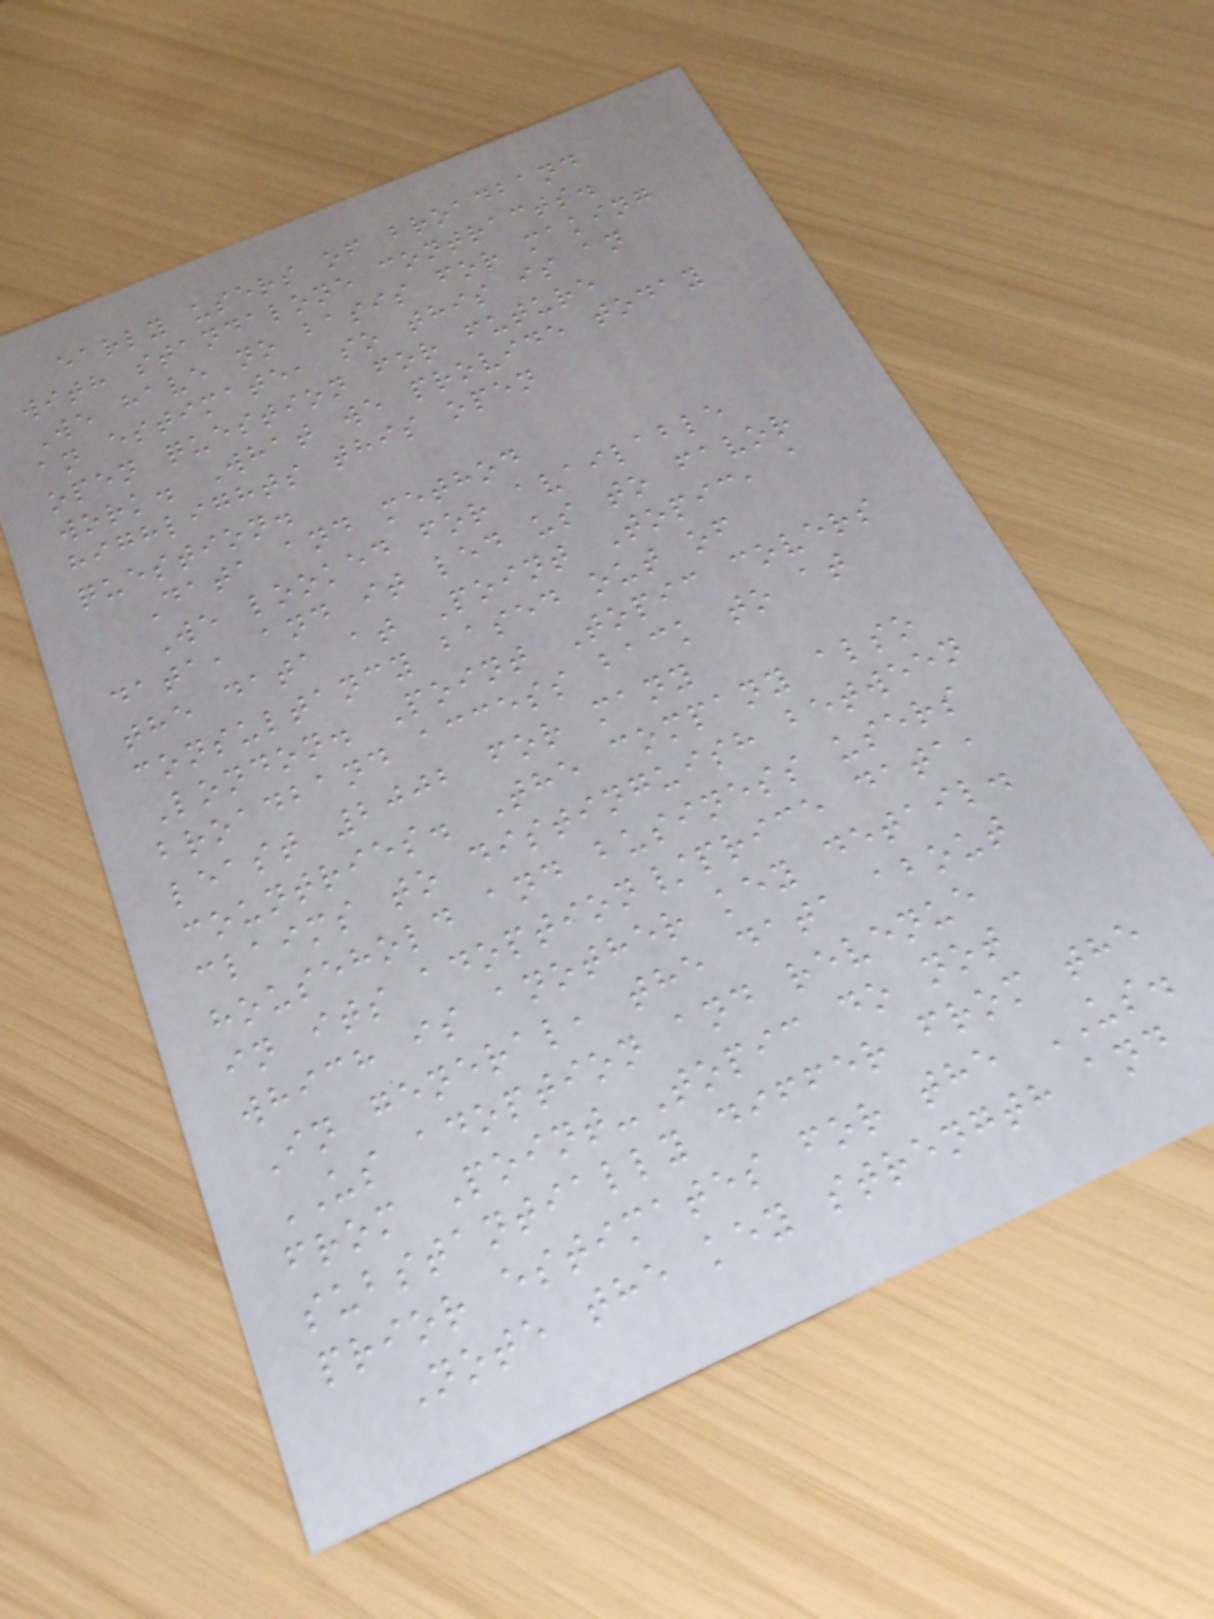early users of broadband
with standalone contracts.
We have no basis for making
an estimate, so this is an
open question for future
work. What we provide today
highlights this open
question.
Data and method
We looked for available
data, and it led us to favor
the data at Point Topic, a
consultancy based out of
London. Point Topic covers
broadband access back to at
least 2002 for many
countries. The company also
claims to distinguish between
household and business users
in its adoption/price data,
which is another key detail.
In general, the data about
US adoption and revenue
from Point-Topic do not
substantially differ from the
prior estimates for the US.
Note the key strength and
